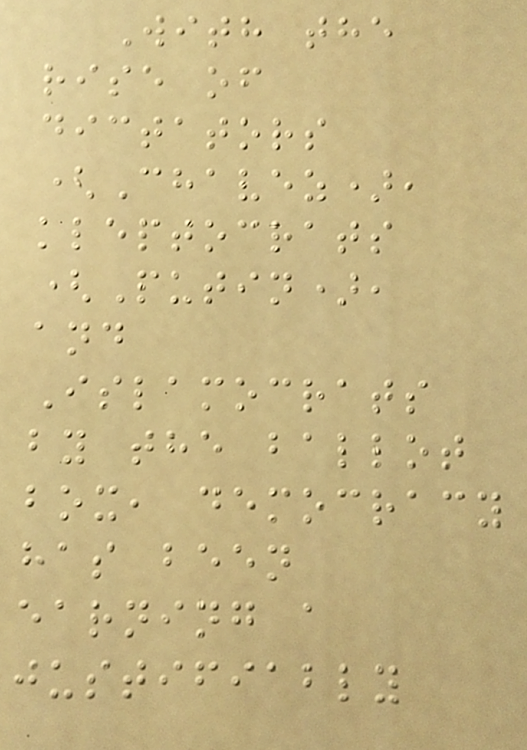With the
rise of
dictators
(Chavez),
kleptocrats
(Putin),
and
Islamocrats
by the ballot
box, democracy
has been
earning a
justifiably
